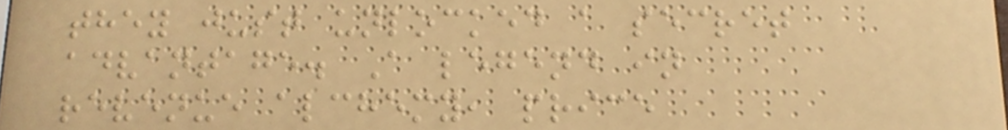they just unlocked a secret
advantage. A legend in
revenue alchemy, price
